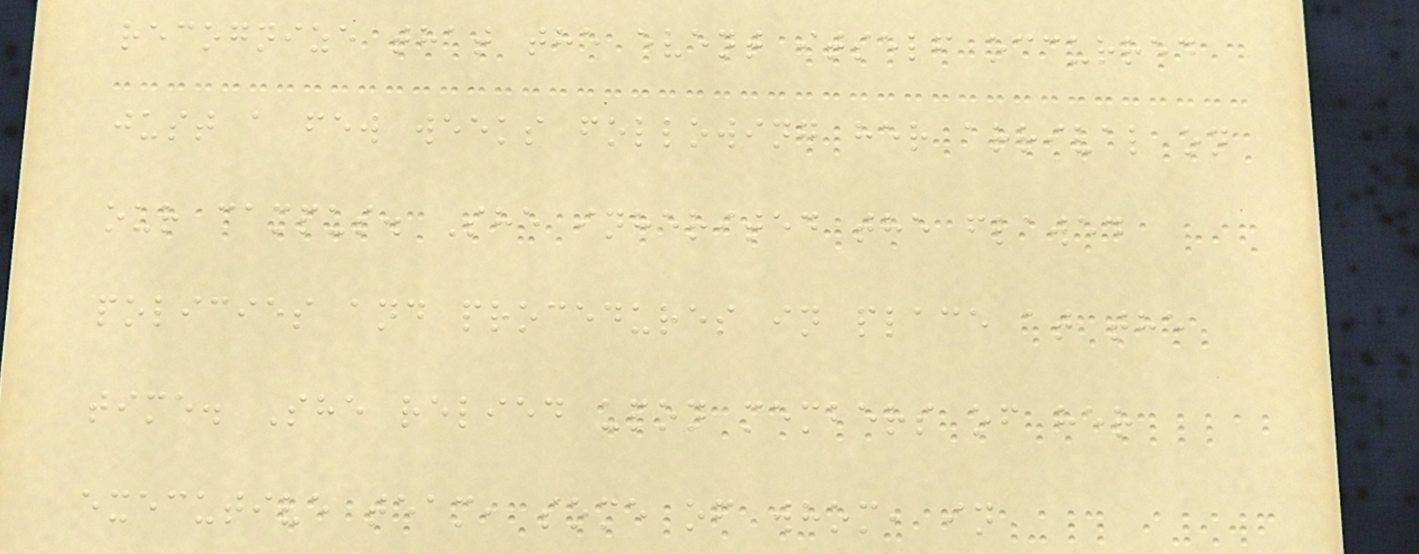recognize that the event itself occurred
just a few weeks following her arrival on
our campus. She inherited the flawed
policies and procedures in place at the
time. She relied upon members of her
executive team, some of whom, in
